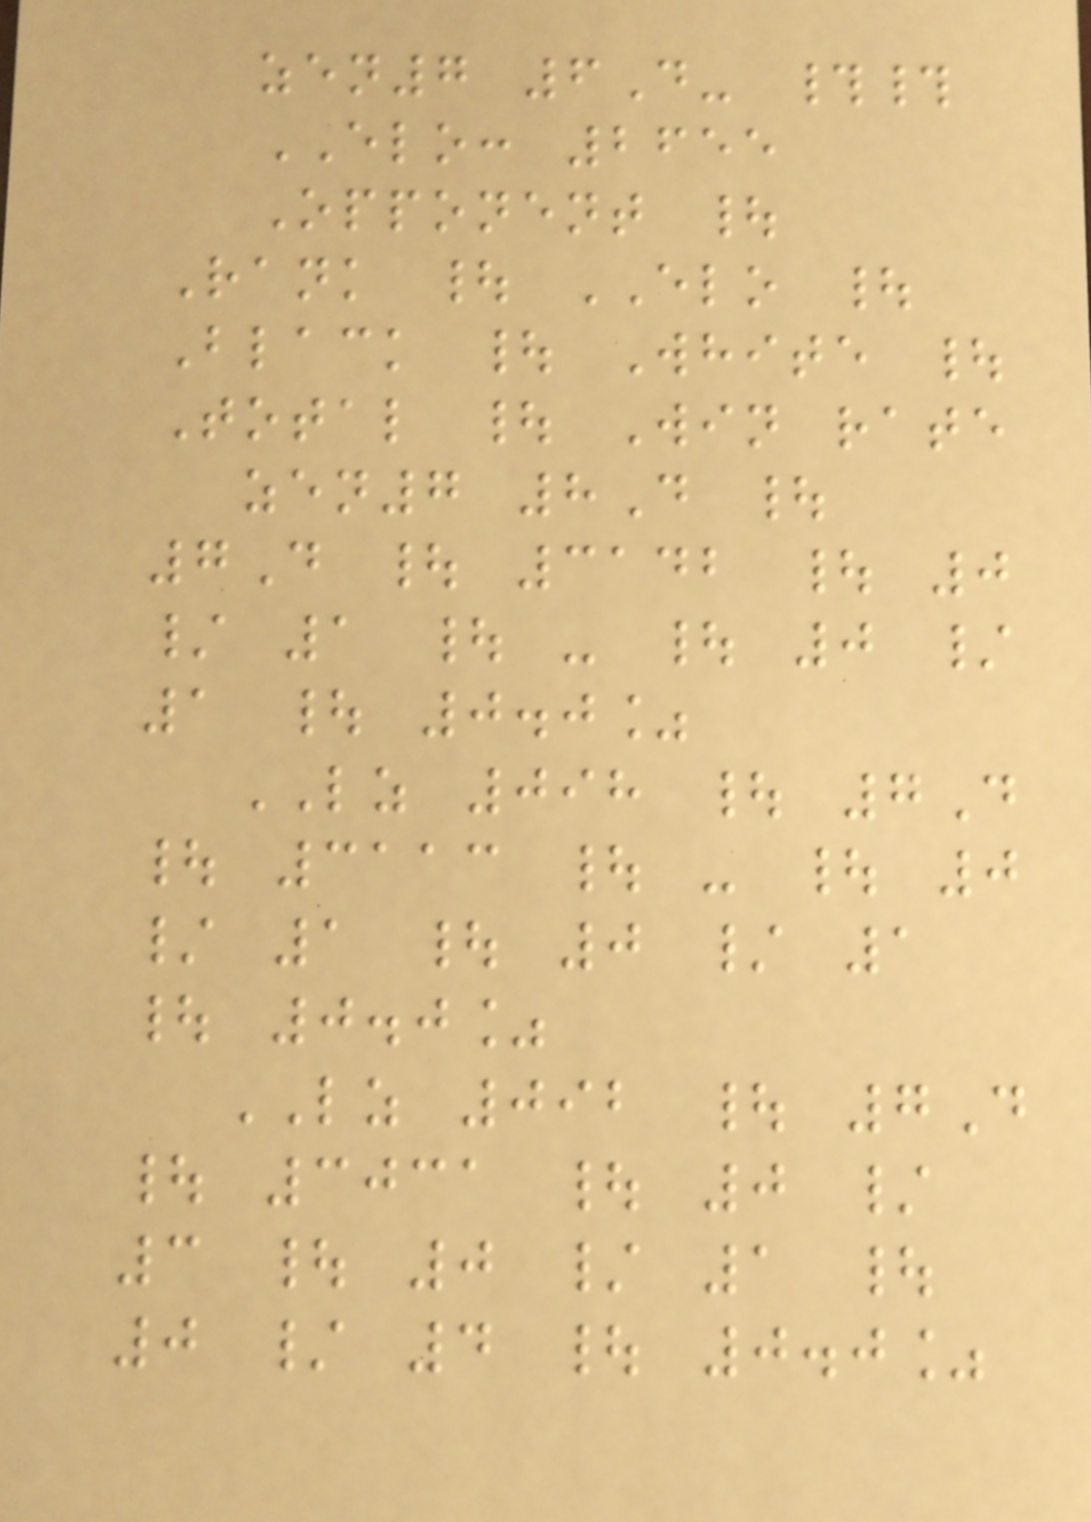zen7 6D- ##
ELO: 2655
Opponent |
Rank | ELO |
Black | White |
Total | Win rate
zen7 8D |
7D | 3142 | 0
/ 1 | - | 0 /
1 | 0.0%
LZ 098 | 7D
| 3113 | - | 0
/ 1 | 0 / 1
| 0.0%
LZ 092 | 7D
| 3031 | 0 /
3 | 0 / 1 |
0 / 4 | 0.0%
